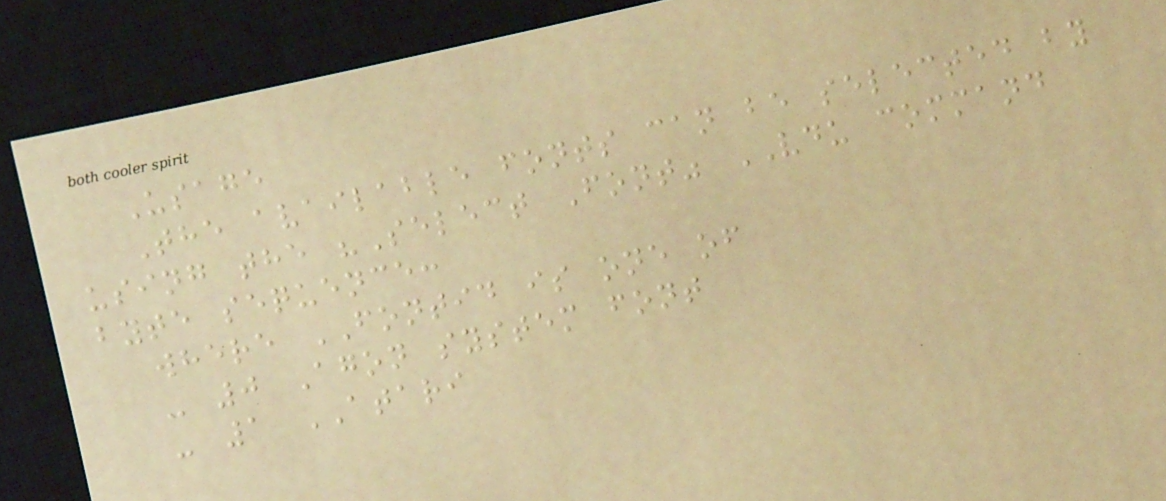Usage
The available fonts can be selected by
using the "Select Font" VDU command
byte sequence:
where FONTID is one of
- 0 Agon system font
- 1 ATARI
